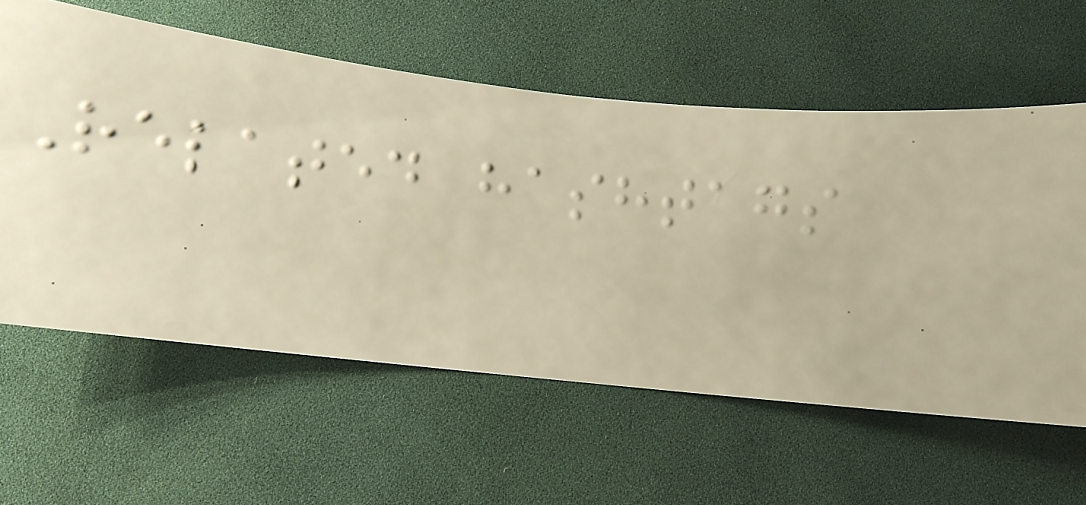Related hashtags
